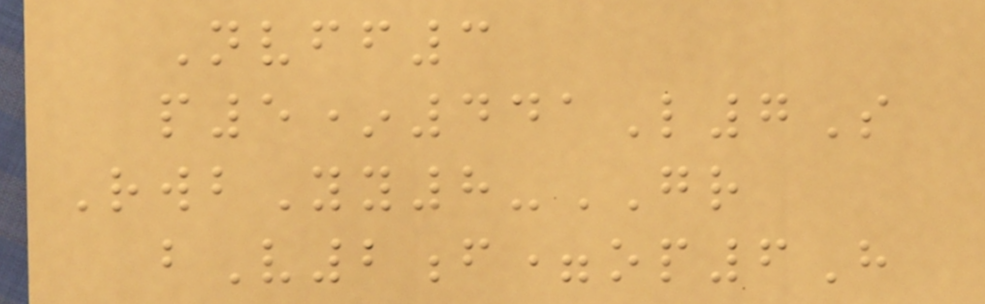Nvff3
p5*441L7S
RwbYy8-GR
bV2f=op6H
